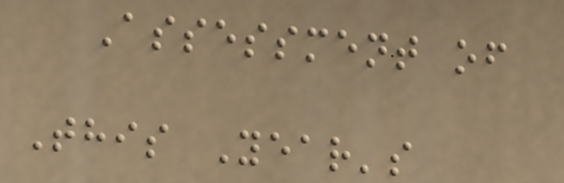Assessment of
This Year's
